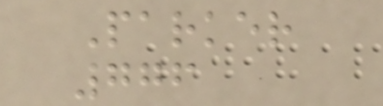Parker
776
